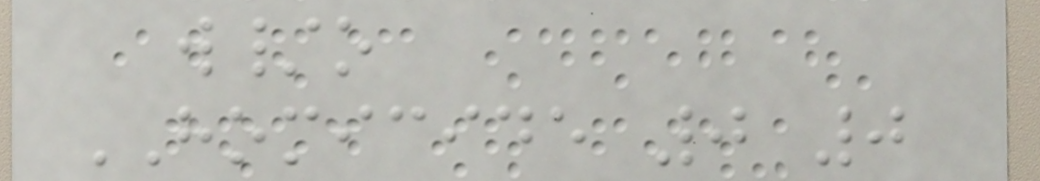w/o
HOMICIDE 0 0
